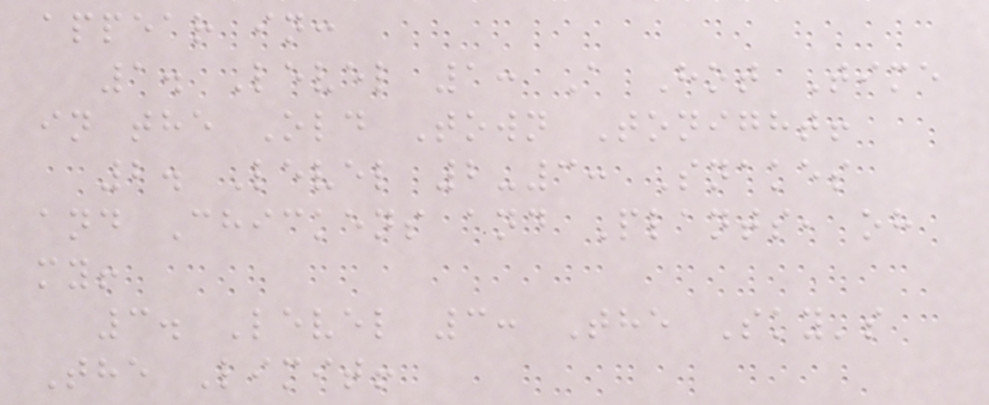appear in:
1. Level 1: A Hot Time
in the Old Town Tonight!
2. Level 2-3: Snakes
and Chickens and Plants, oh
my!
3. Level 3: The Sky's
The Limit!
